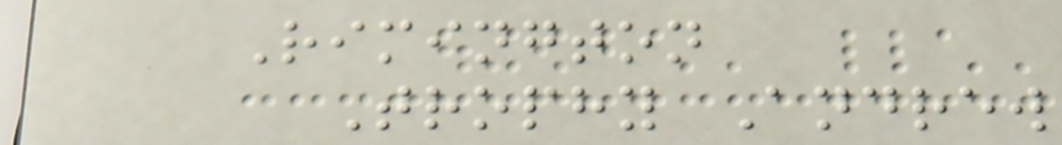Rimington
Trophy Andrew
